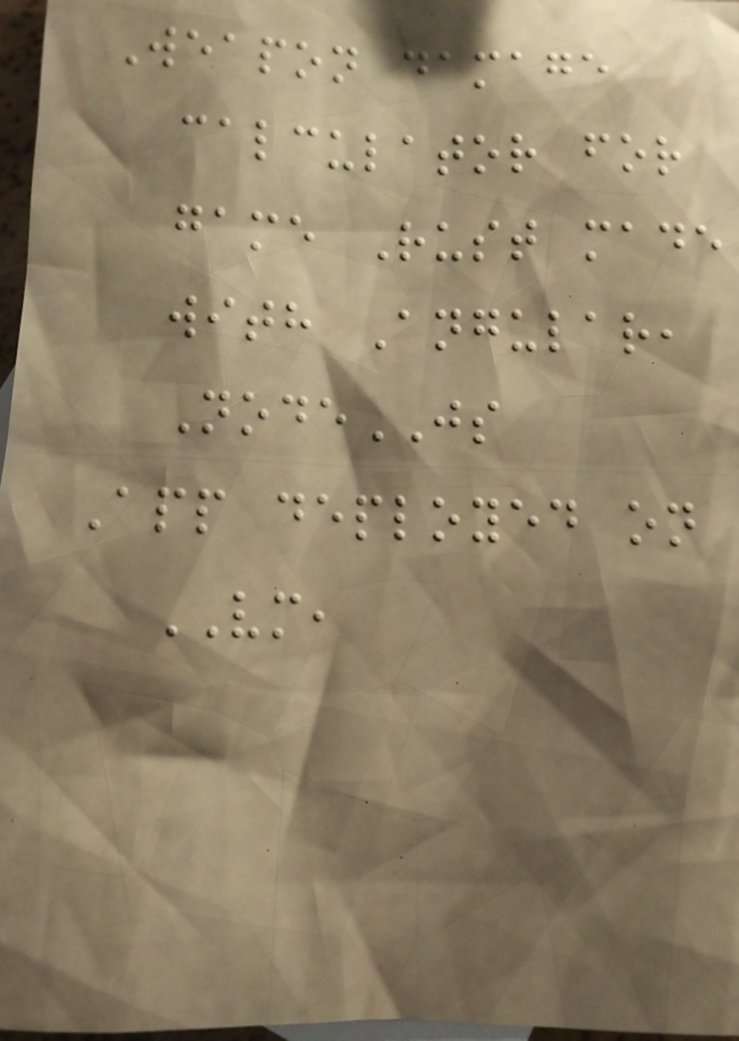Weapon damage
calculator for
game Rust made
with Angular,
NodeJS
App deployed on
VM,
